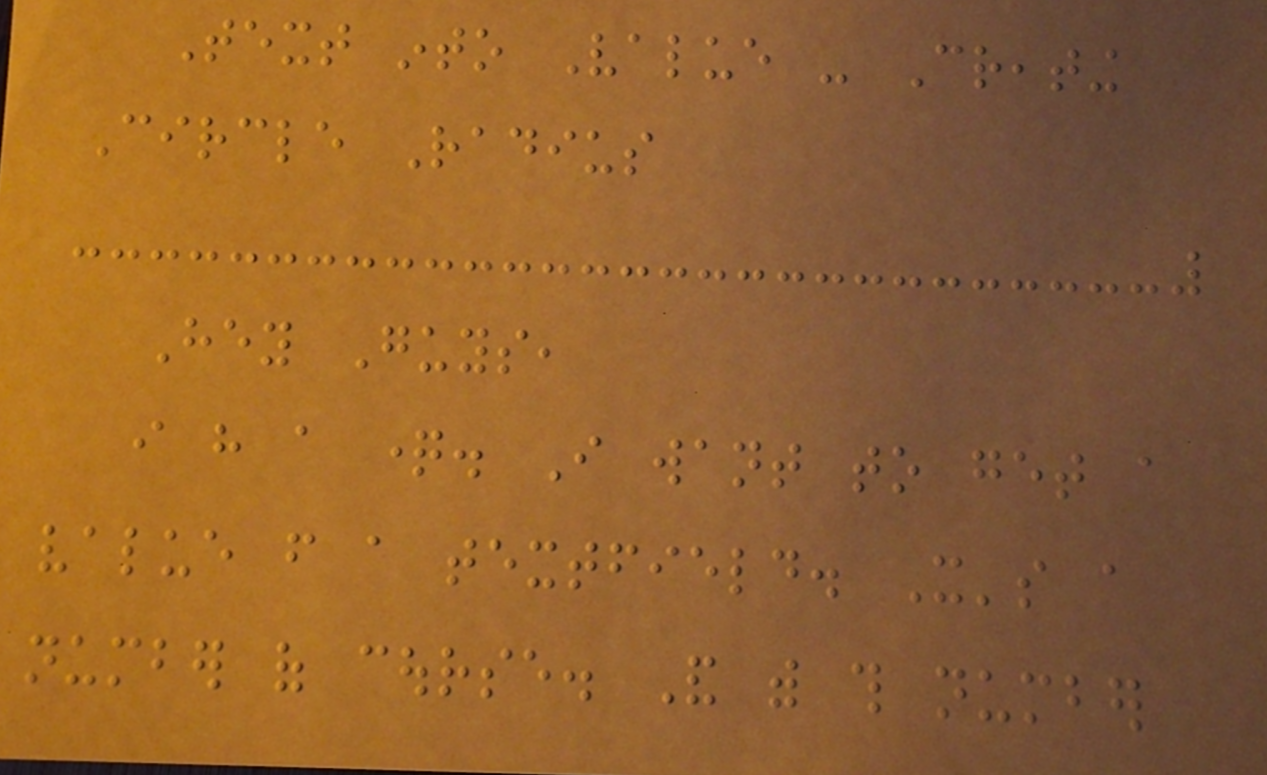Text into Value - Creating
Circle Radius
Hey Guys,
i have a question. I want to get a
value from a textfield. It's a
number of course. And with this number
